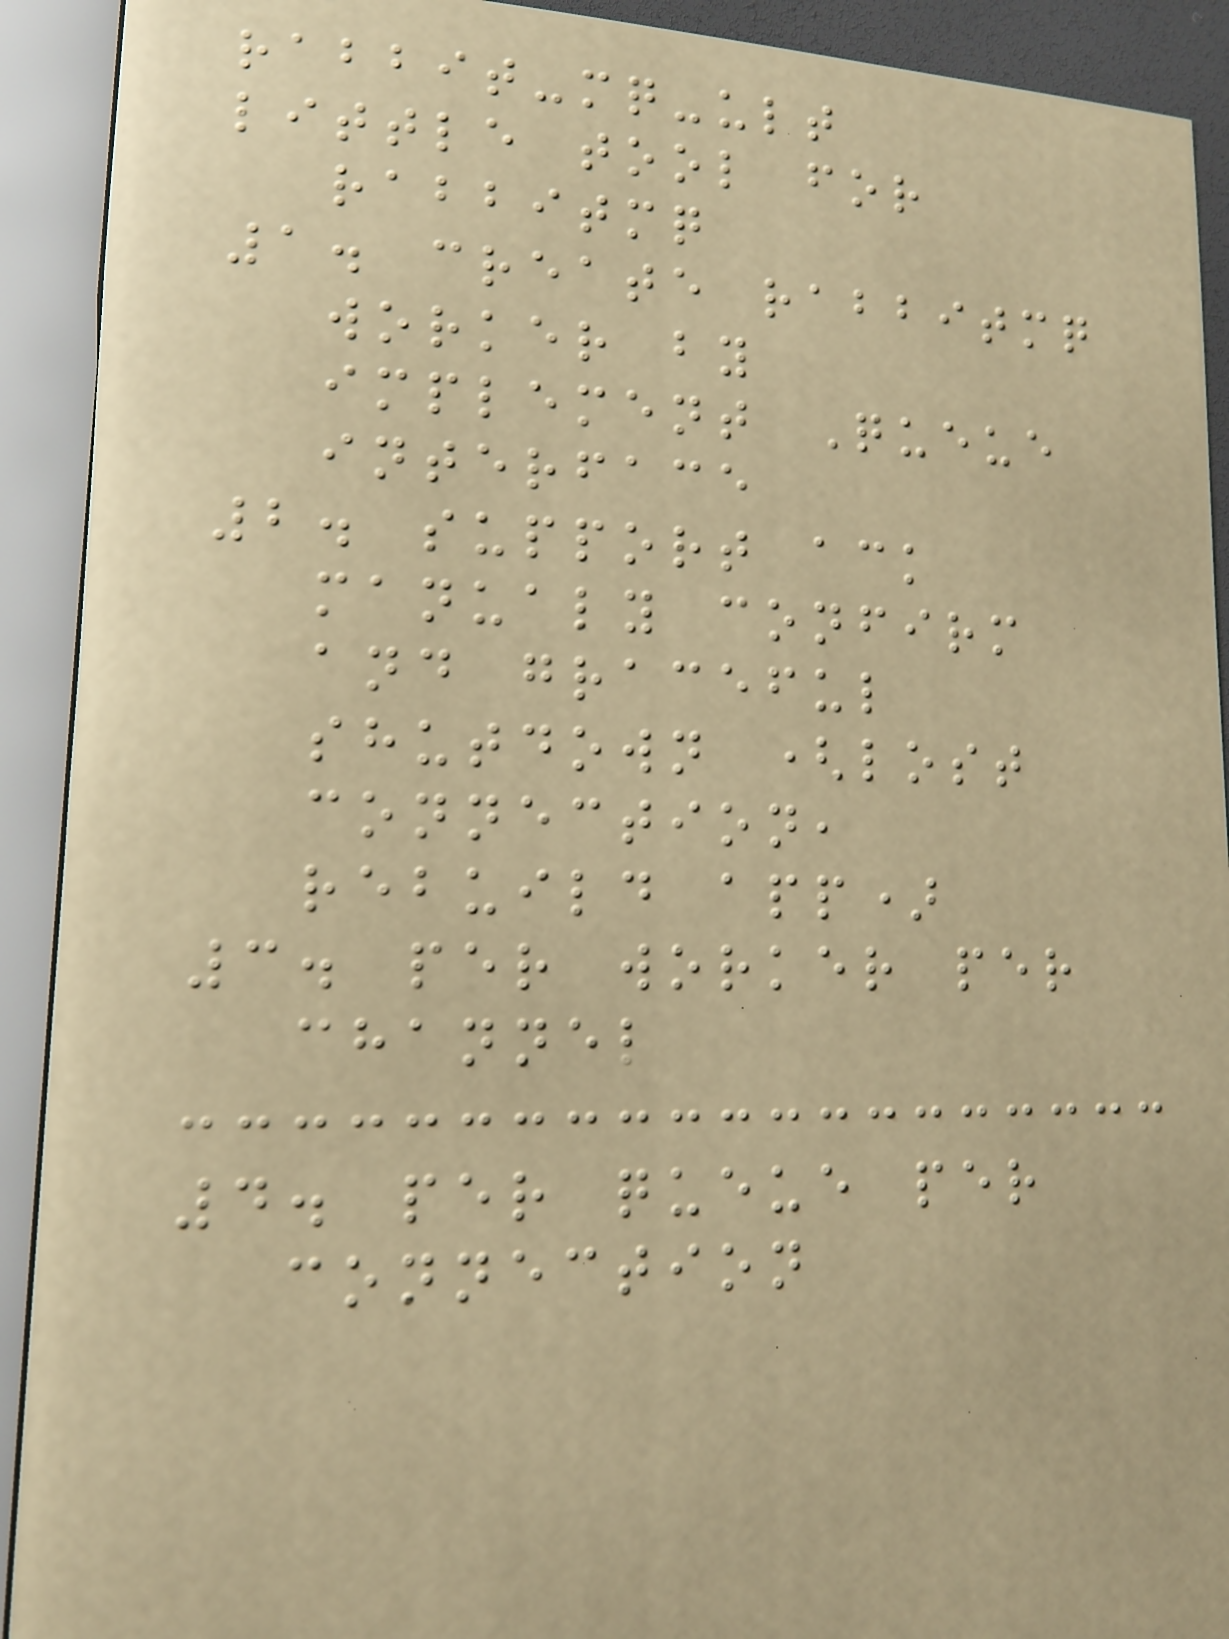rabbit-mq-ult
little tool for
rabbitmq
1. create rabbitmq
worker by
implement Queue
interface
2. support ack
manualy confirm
and graceful
shutdown (lost
connection,
rebuild app)
3. per worker per
channel
4. per queue per
connection
